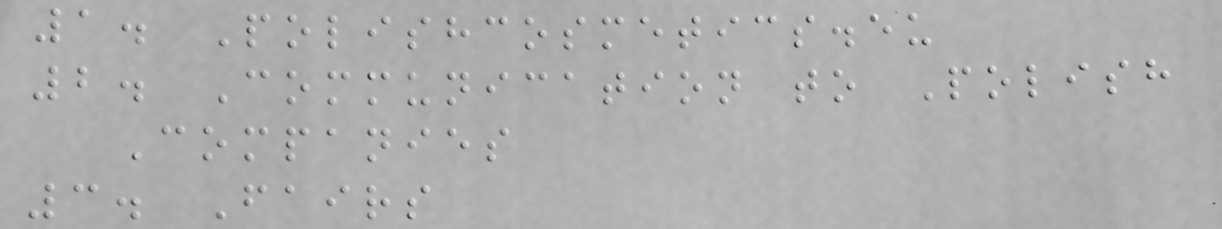1. Polishcosmetics.eu
2. Communication to Polish
Companies
3. Fairs
